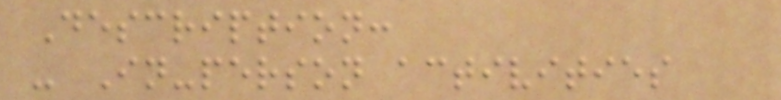Description:
- In-person activities
